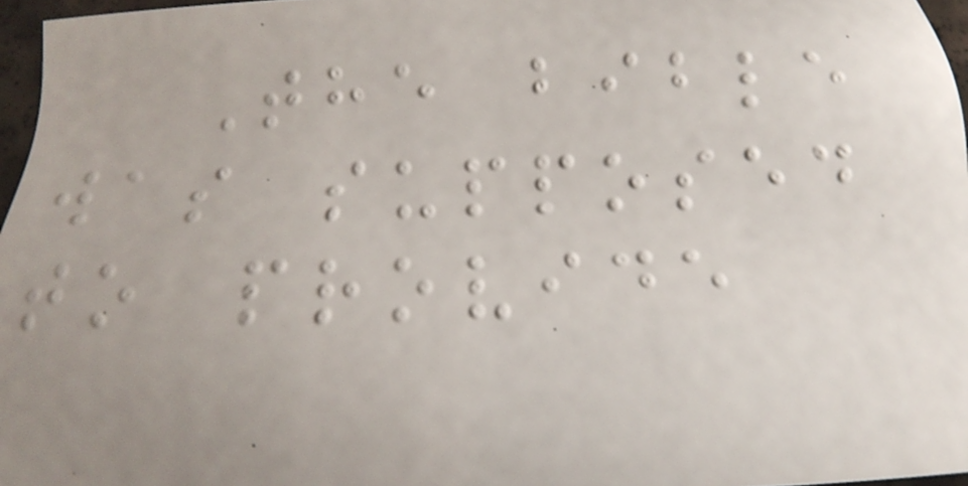The bible
was supposed
to provide
